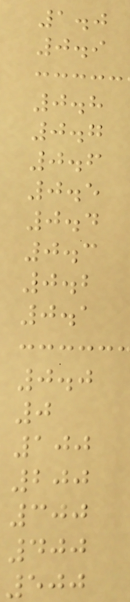1.0
0.9
0.8
0.7
0.6
0.5
0.4
0.3
0.2
0.1
0.0
0
100
200
300
400
500
